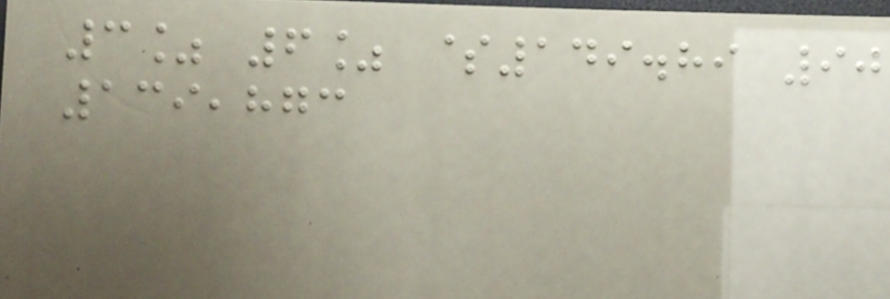3% 6% $149.89 90
139,873
